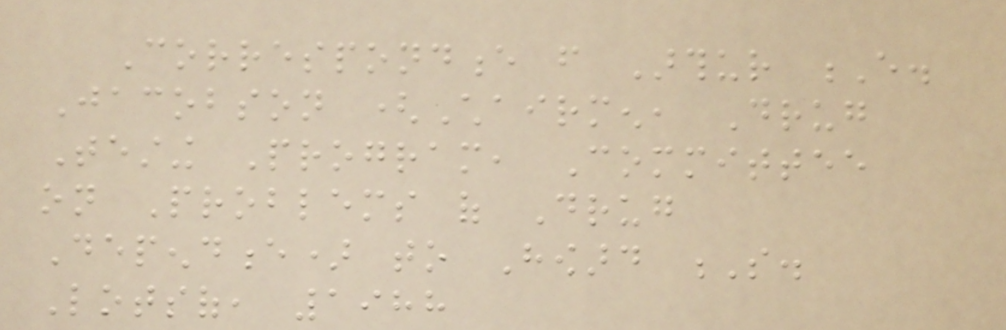Correspondence from Arthur E.
Jacobson (Chairmen, Drug
Testing Program, Committee
on Problems of Drug
Dependence) to Howard S.
Lotsof, 1988
